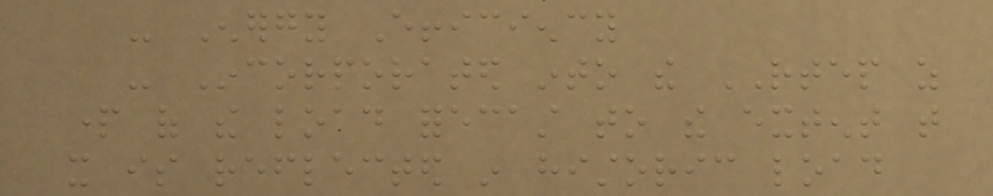- Energy Efficiency
- Incorporated into the RTEP as
part of the load forecast to the extent that
it is reflected in historic load
